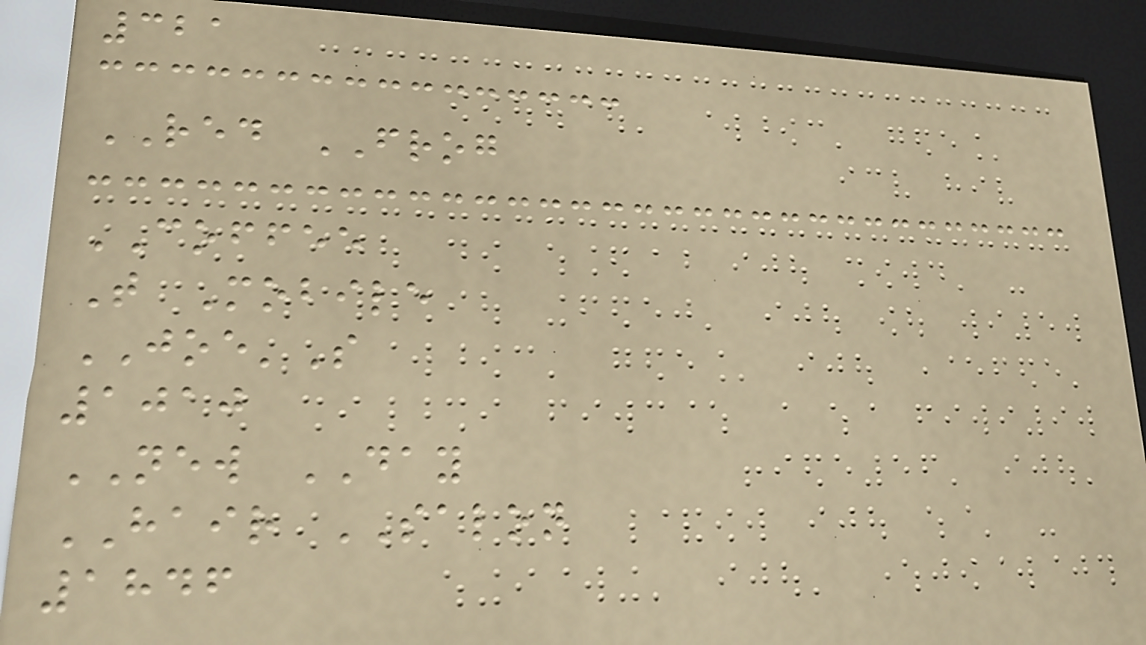321
RED FROG
COFFEE
T Mobile
JOE'S
1010
NEW DAY
HAIR SALON
1846
